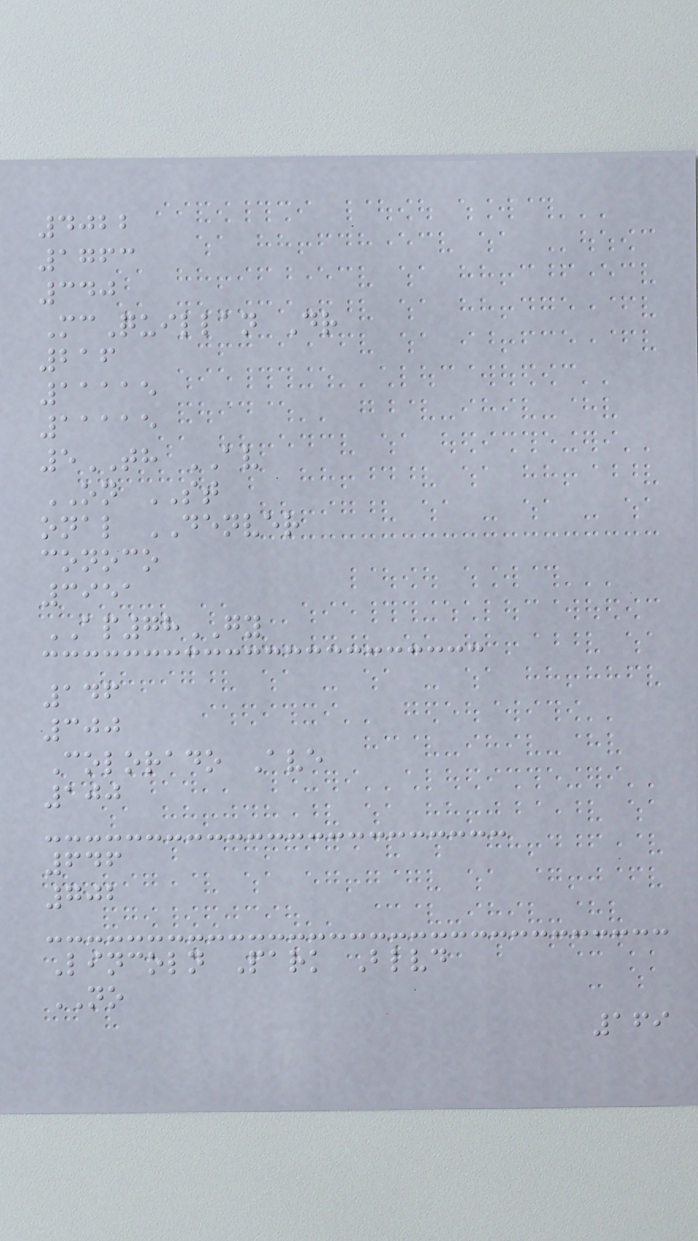4022
1763
340
McQuillan Dr
216
11115
11115
5TH AV
ON ST
onal DENVER
conoco
3951
AP78GY
146
300
Colorado Ave
100
646
702
Lincoln Park Blvd
NO
169
